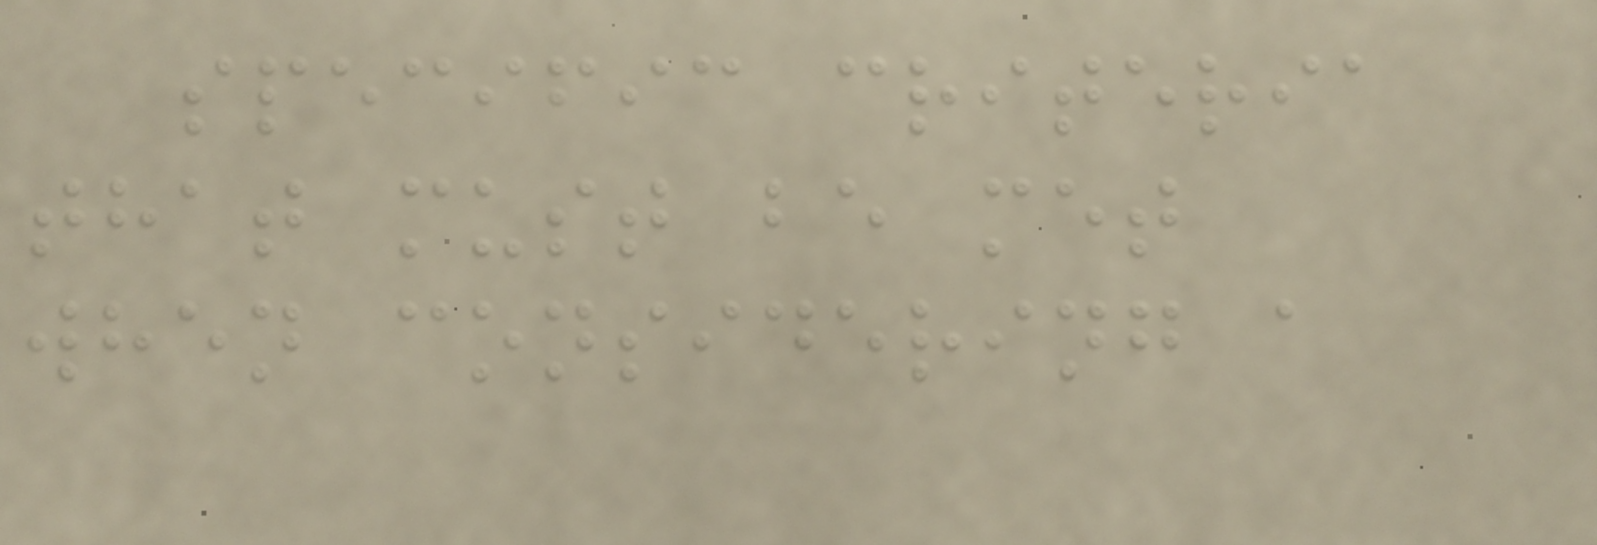specific criteria
that must be met
when considering a
